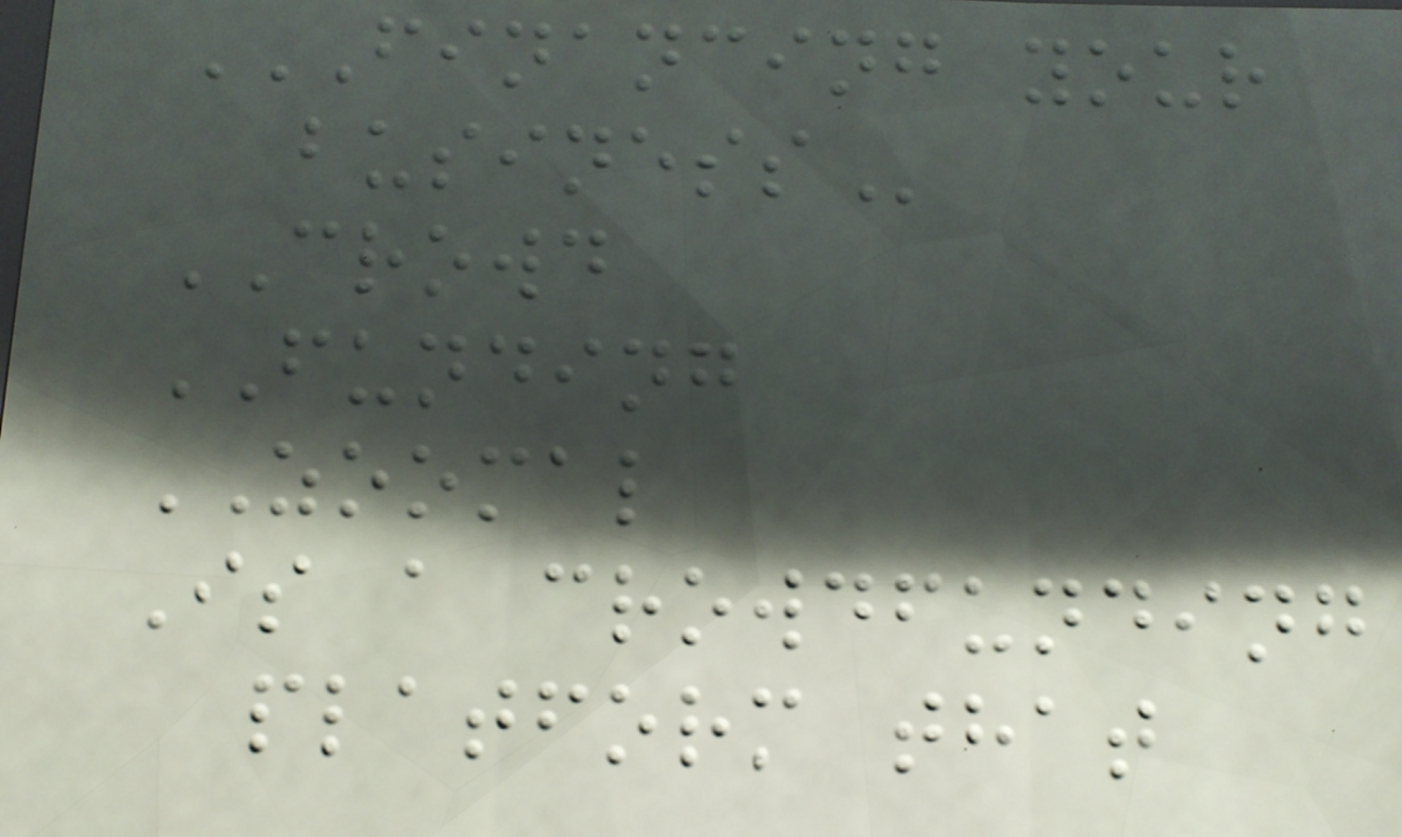FINANCING YOUR
BUSINESS
CROWD
FUNDING
ZOOMAL
Is a crowdfunding
platform that
